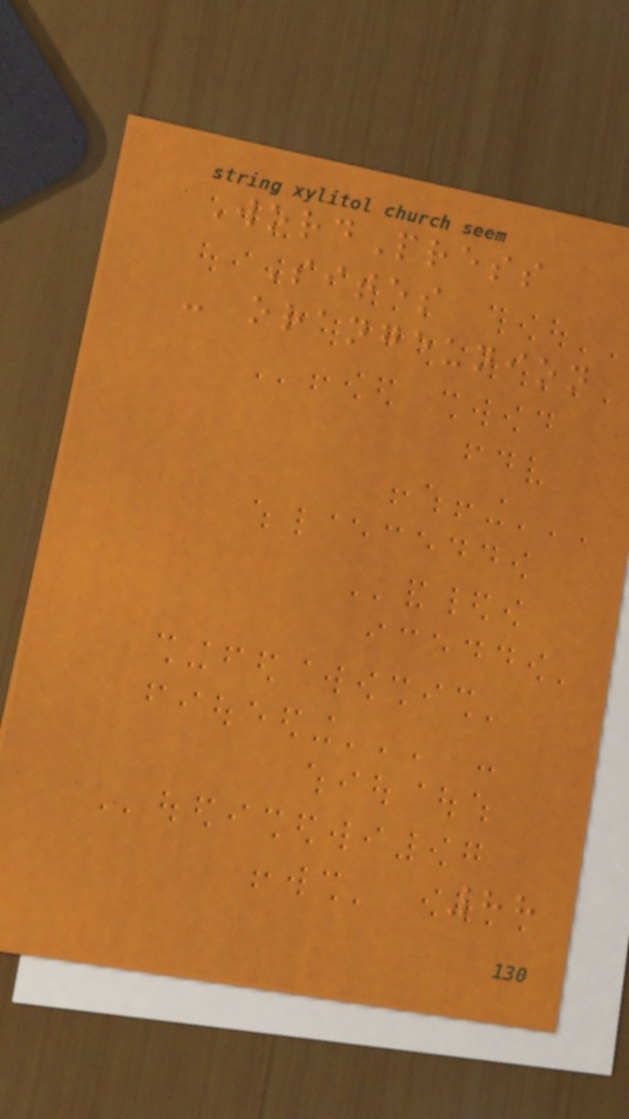WordPress
Sites
- orangeunion
88
